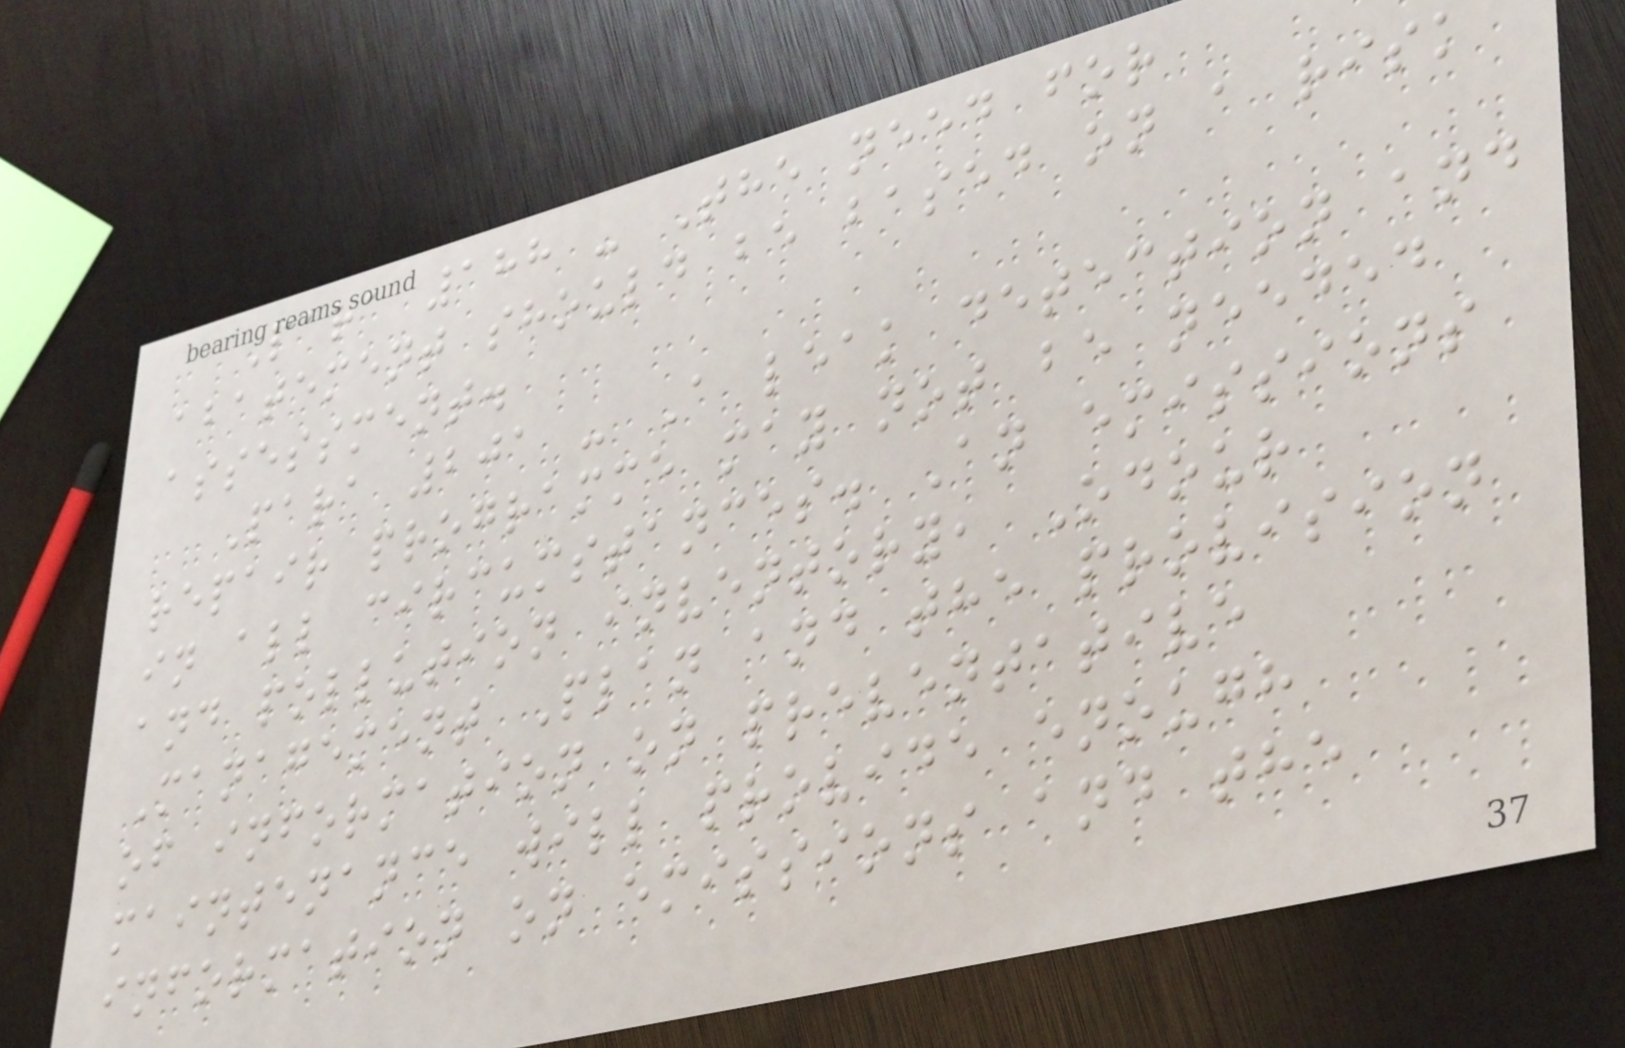Para 188 - The need for
abatement should be based on a risk
assessment.
Para 201 - A leak detection and
repair programme may not be needed
in all circumstances. An emissions
and pollution inventory, Odour
Management Plan and the provision
of information on preventative
maintenance will provide enough
information on emissions and the
